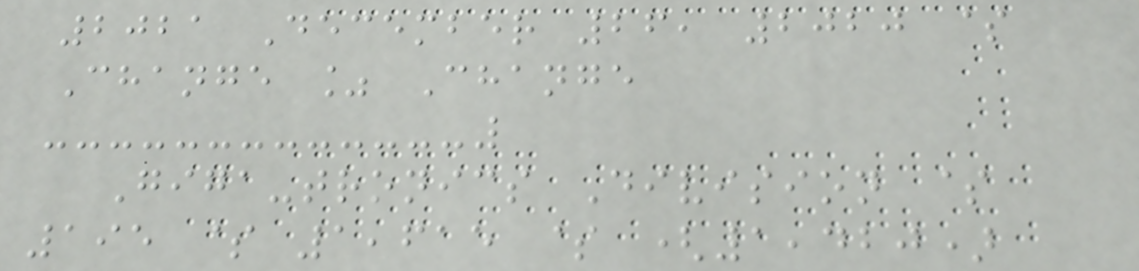2021 December 26, 2020 $
Change % Change
Giga-tronics Division $
195 $ 1,615 $ (1,420)
